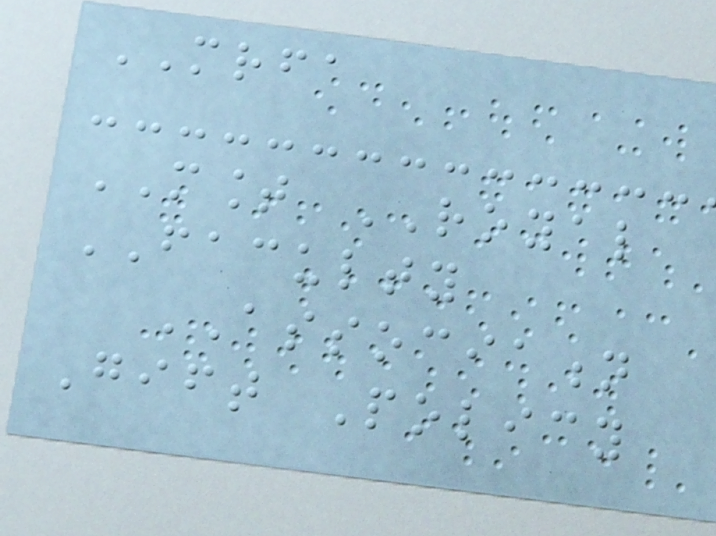MRFA
MOUNT ROYAL
FACULTY
ASSOCIATION
Gift Policy
